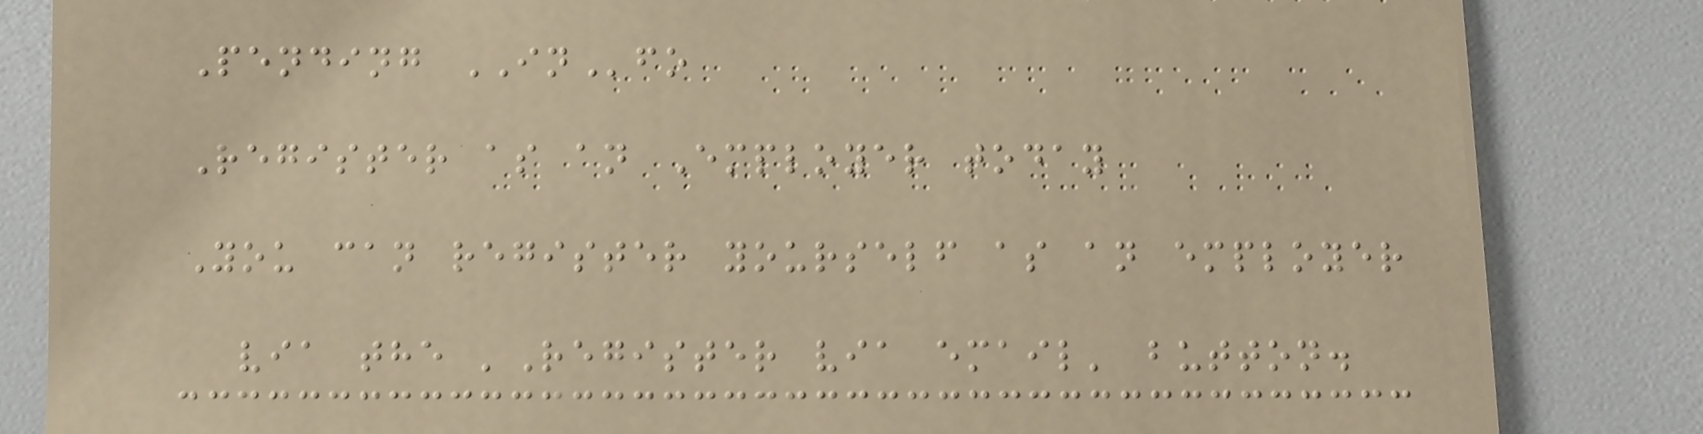Pending INfo
Register as an Employer today
You can register yourself as an employer
via the 'Register via email' button.
